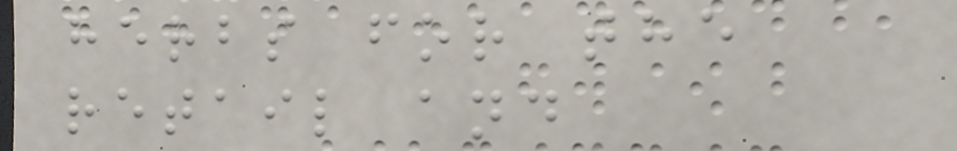herbs for the
retail and
